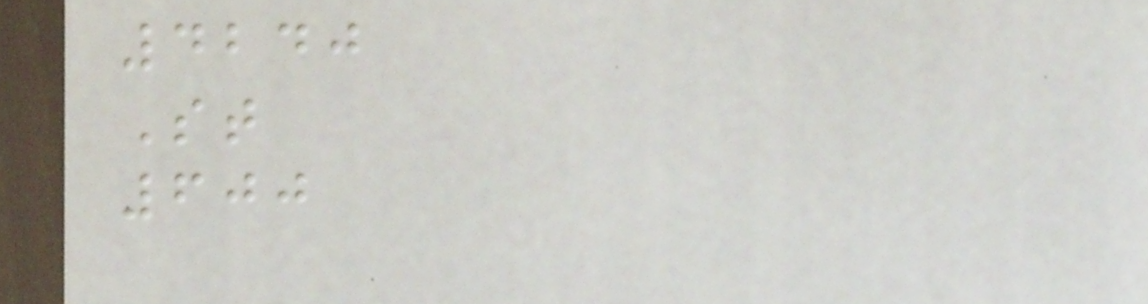4240
St
600
